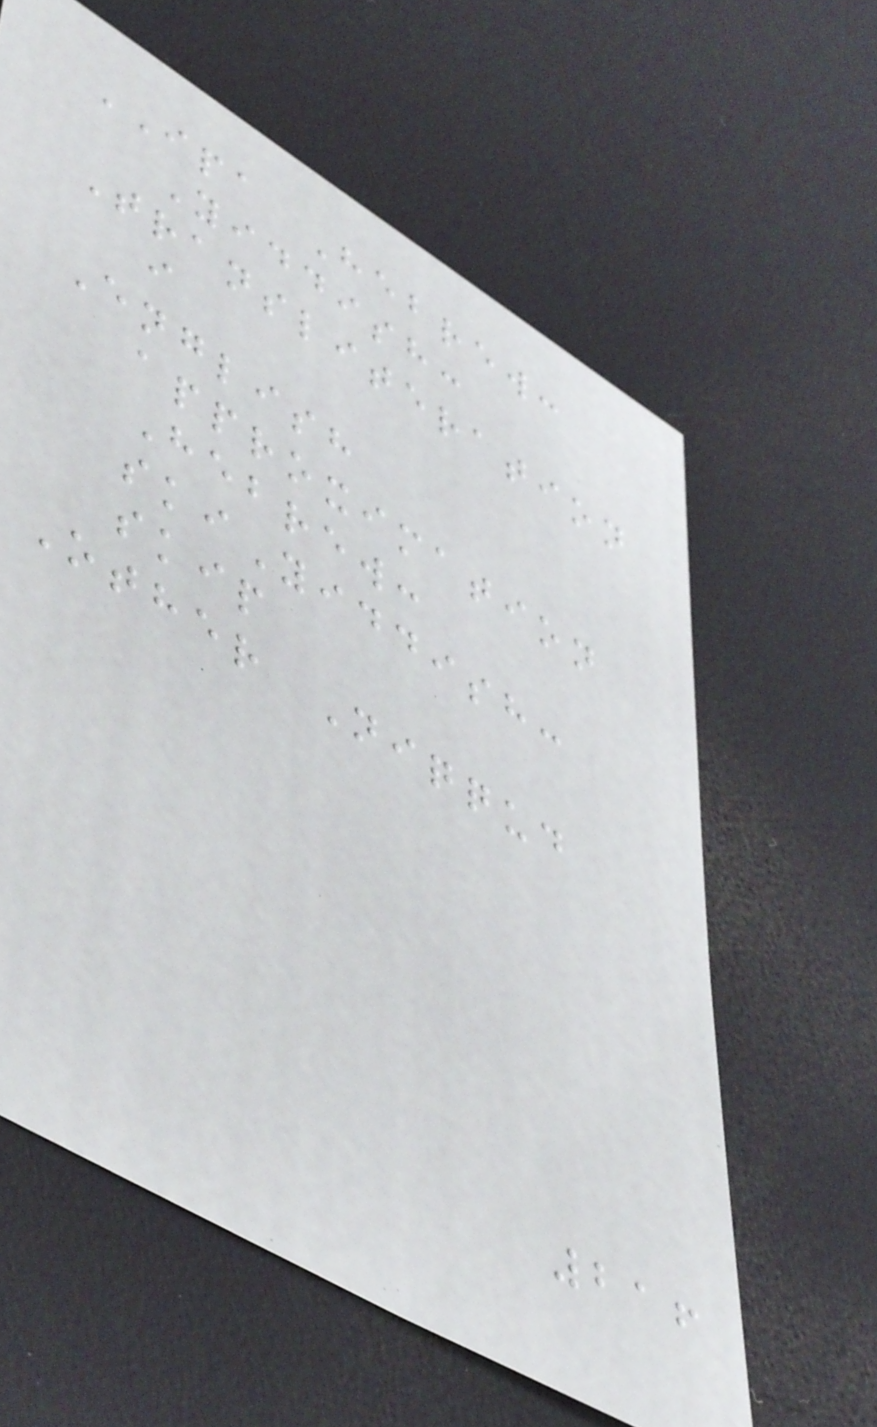IPA Hebrew:
Yiddish:
Transliteration
i
English
approximation
Hebrew:
skiYiddish:
skip
Other Niqqud
216
